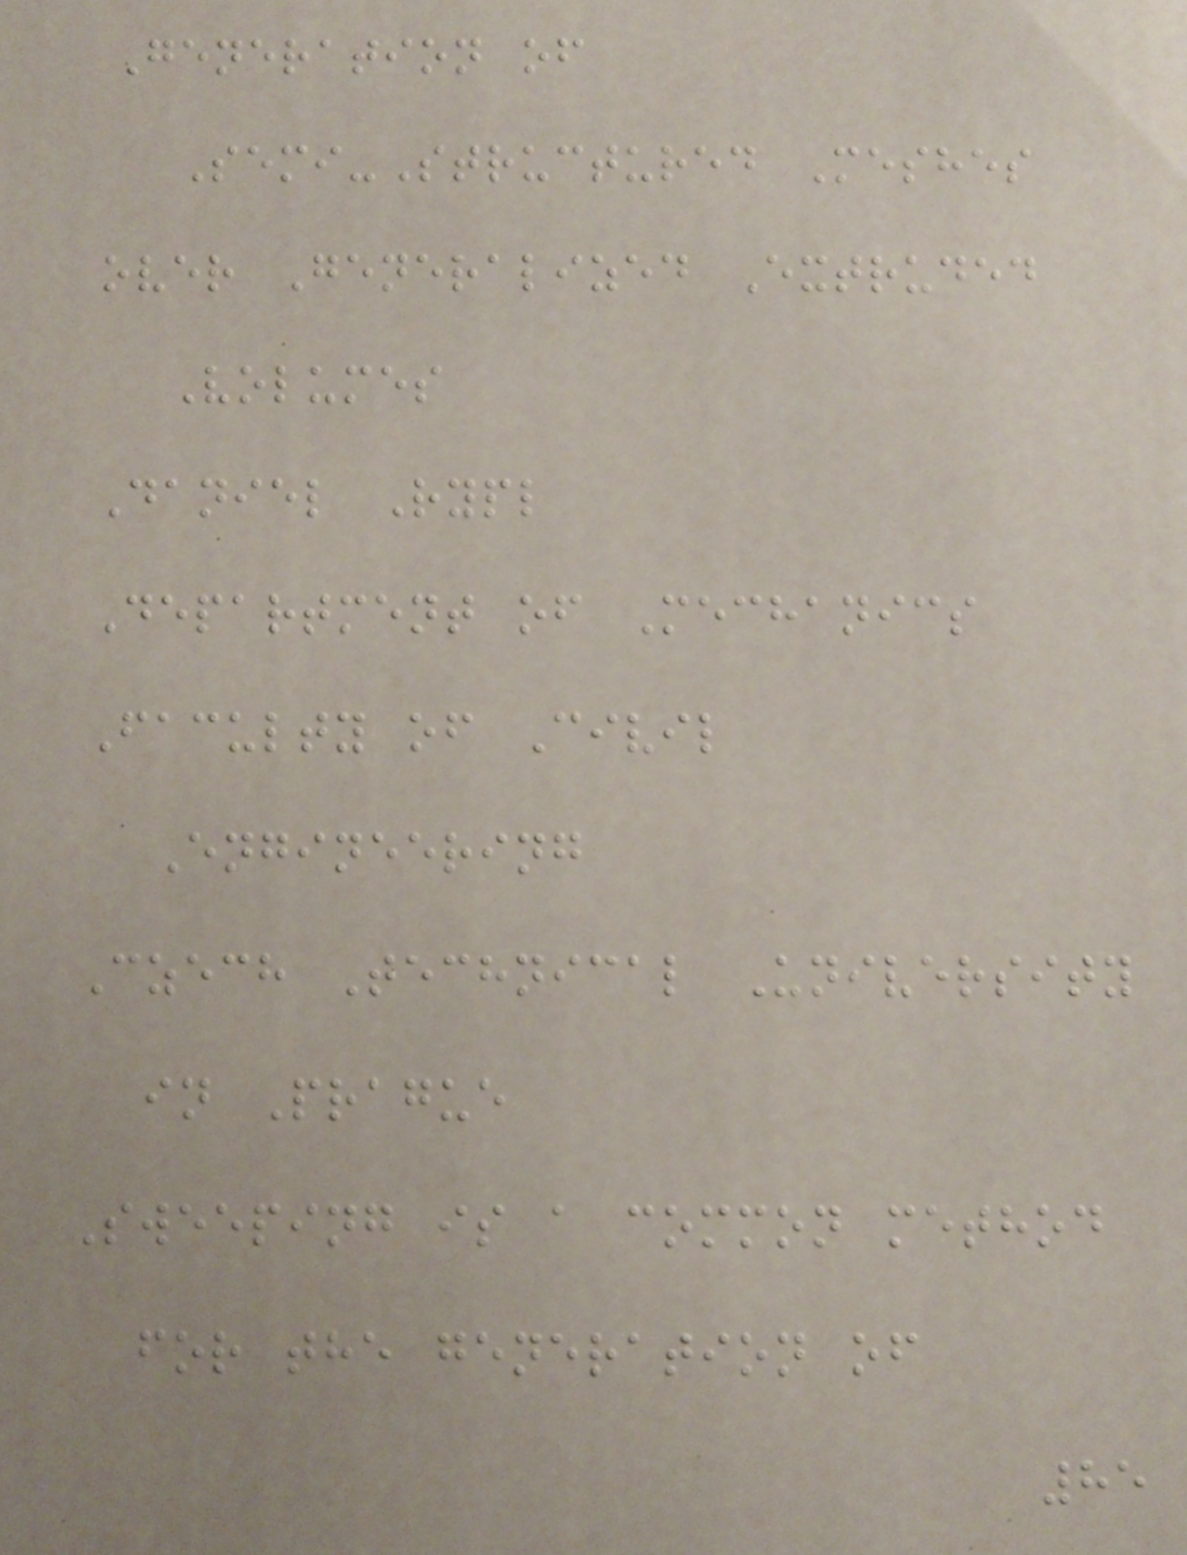Generation of
Semi-Structured Meshes
over Generalized Extruded
Volumes
Daniel Rypl
Department of Mechanics
Faculty of Civil
Engineering
Czech Technical University
in Prague
Sweeping is a common method
for the generation of
85
